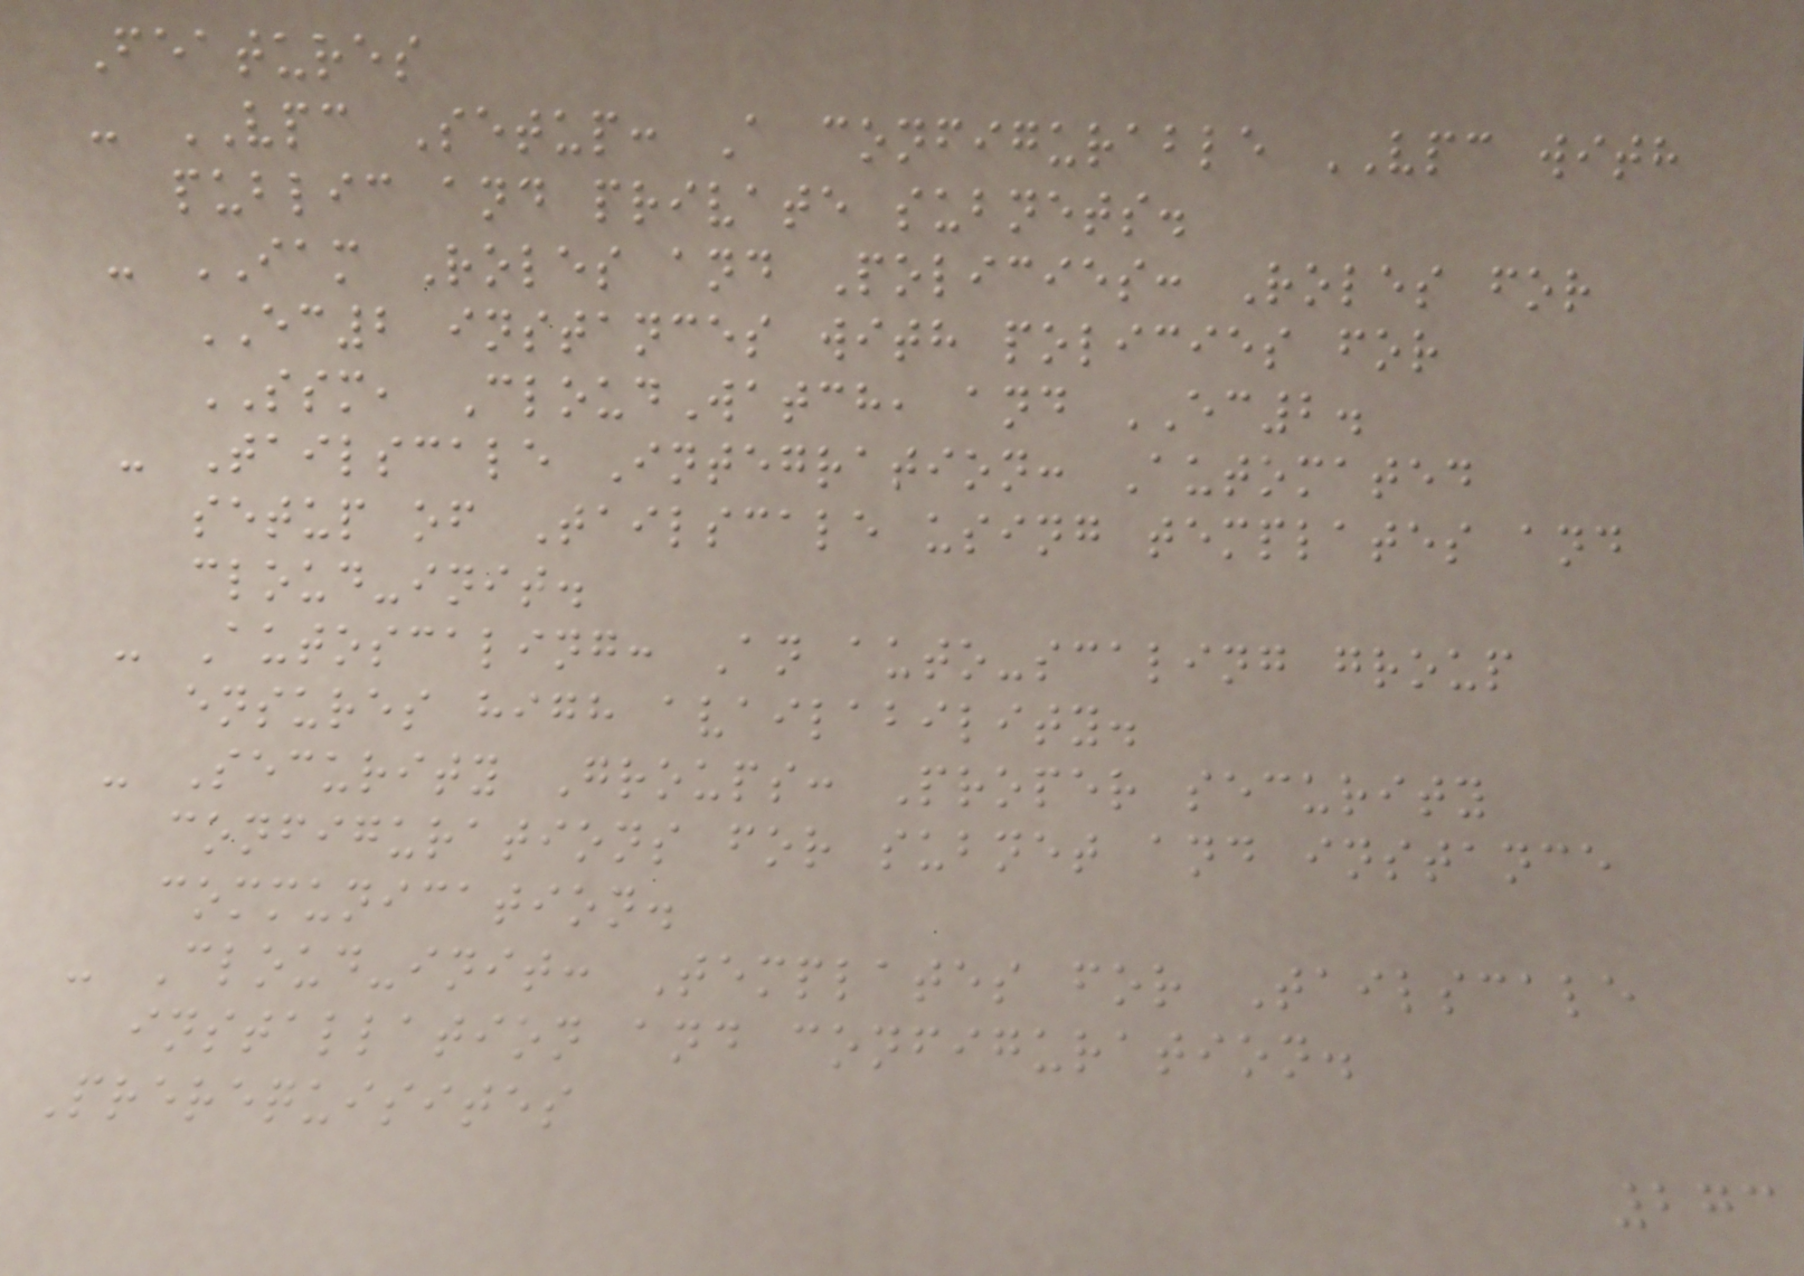Features
- VPC Setup: A configurable VPC with
public and private subnets.
- IAM Roles and Policies: Roles for
EC2 instances with policies for
SSM, CloudWatch, and EC2.
- Tailscale Integration: Automated
setup of Tailscale using templates and
cloud-init.
- Autoscaling: An auto-scaling group
ensures high availability.
- Security Groups: Proper security
configurations for subnet and instance
communication.
- Cloud-init: Templates for Tailscale
installation and configuration.
Prerequisites
273
